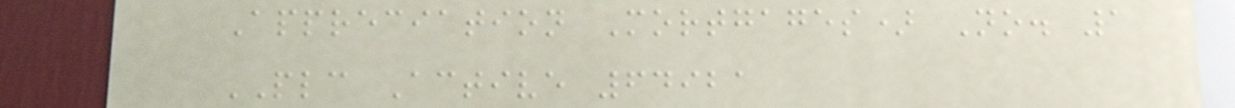Appreciation Mortgages) No. 1
PLC Active 64921
